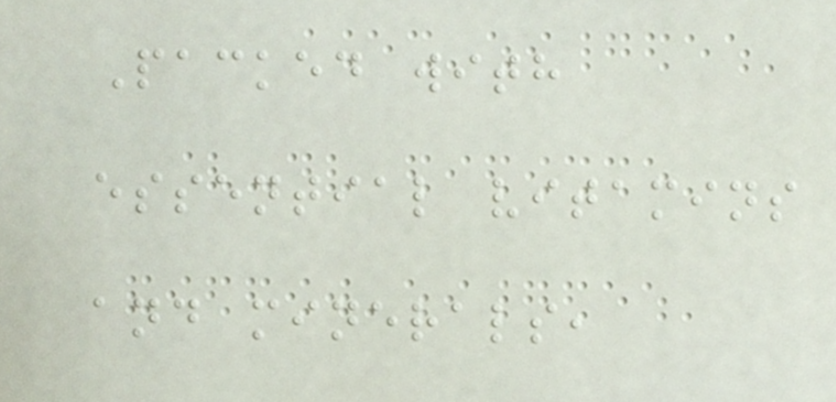Packed with
essential vitamins
and minerals,
